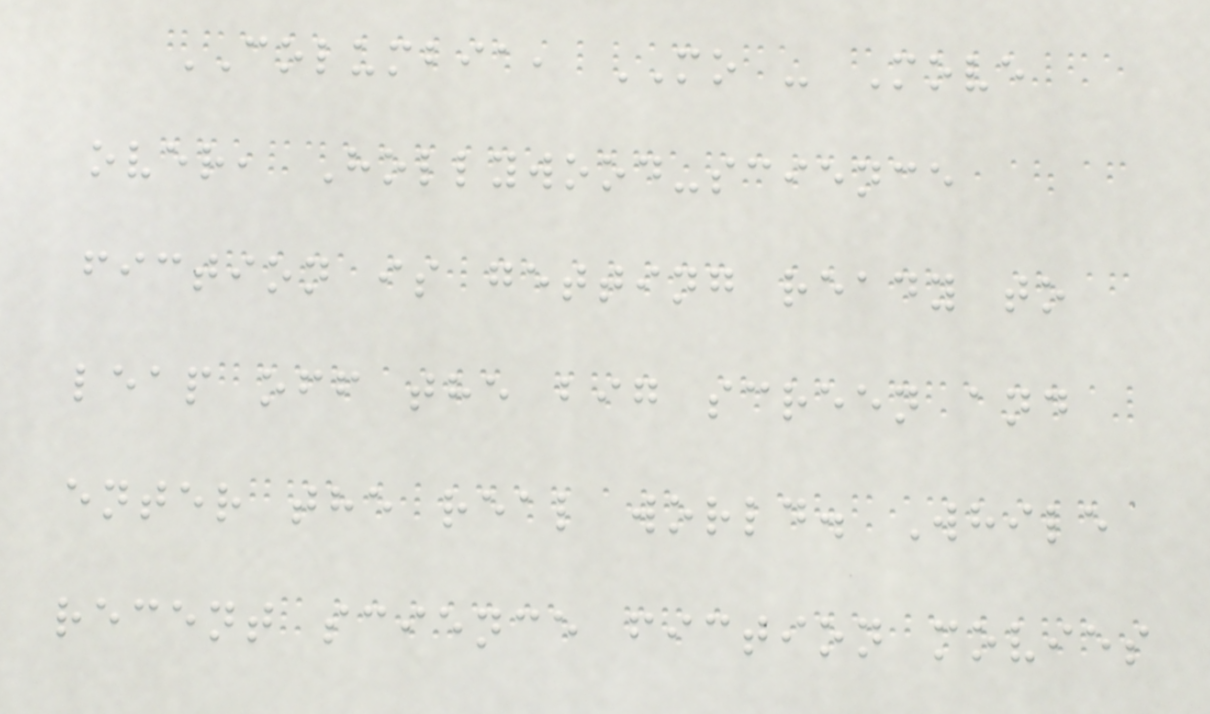COLUMBIA, MO - Move
over, Hollywood-science
fiction is getting ready to
leap off the big screen and
enter the real world. While
recent science fiction movies
